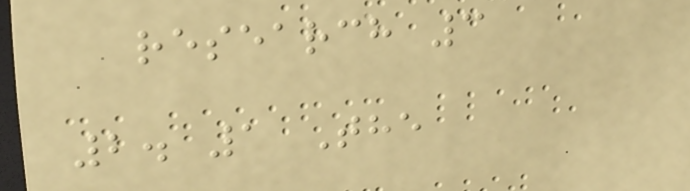research 3
2. 1 The
